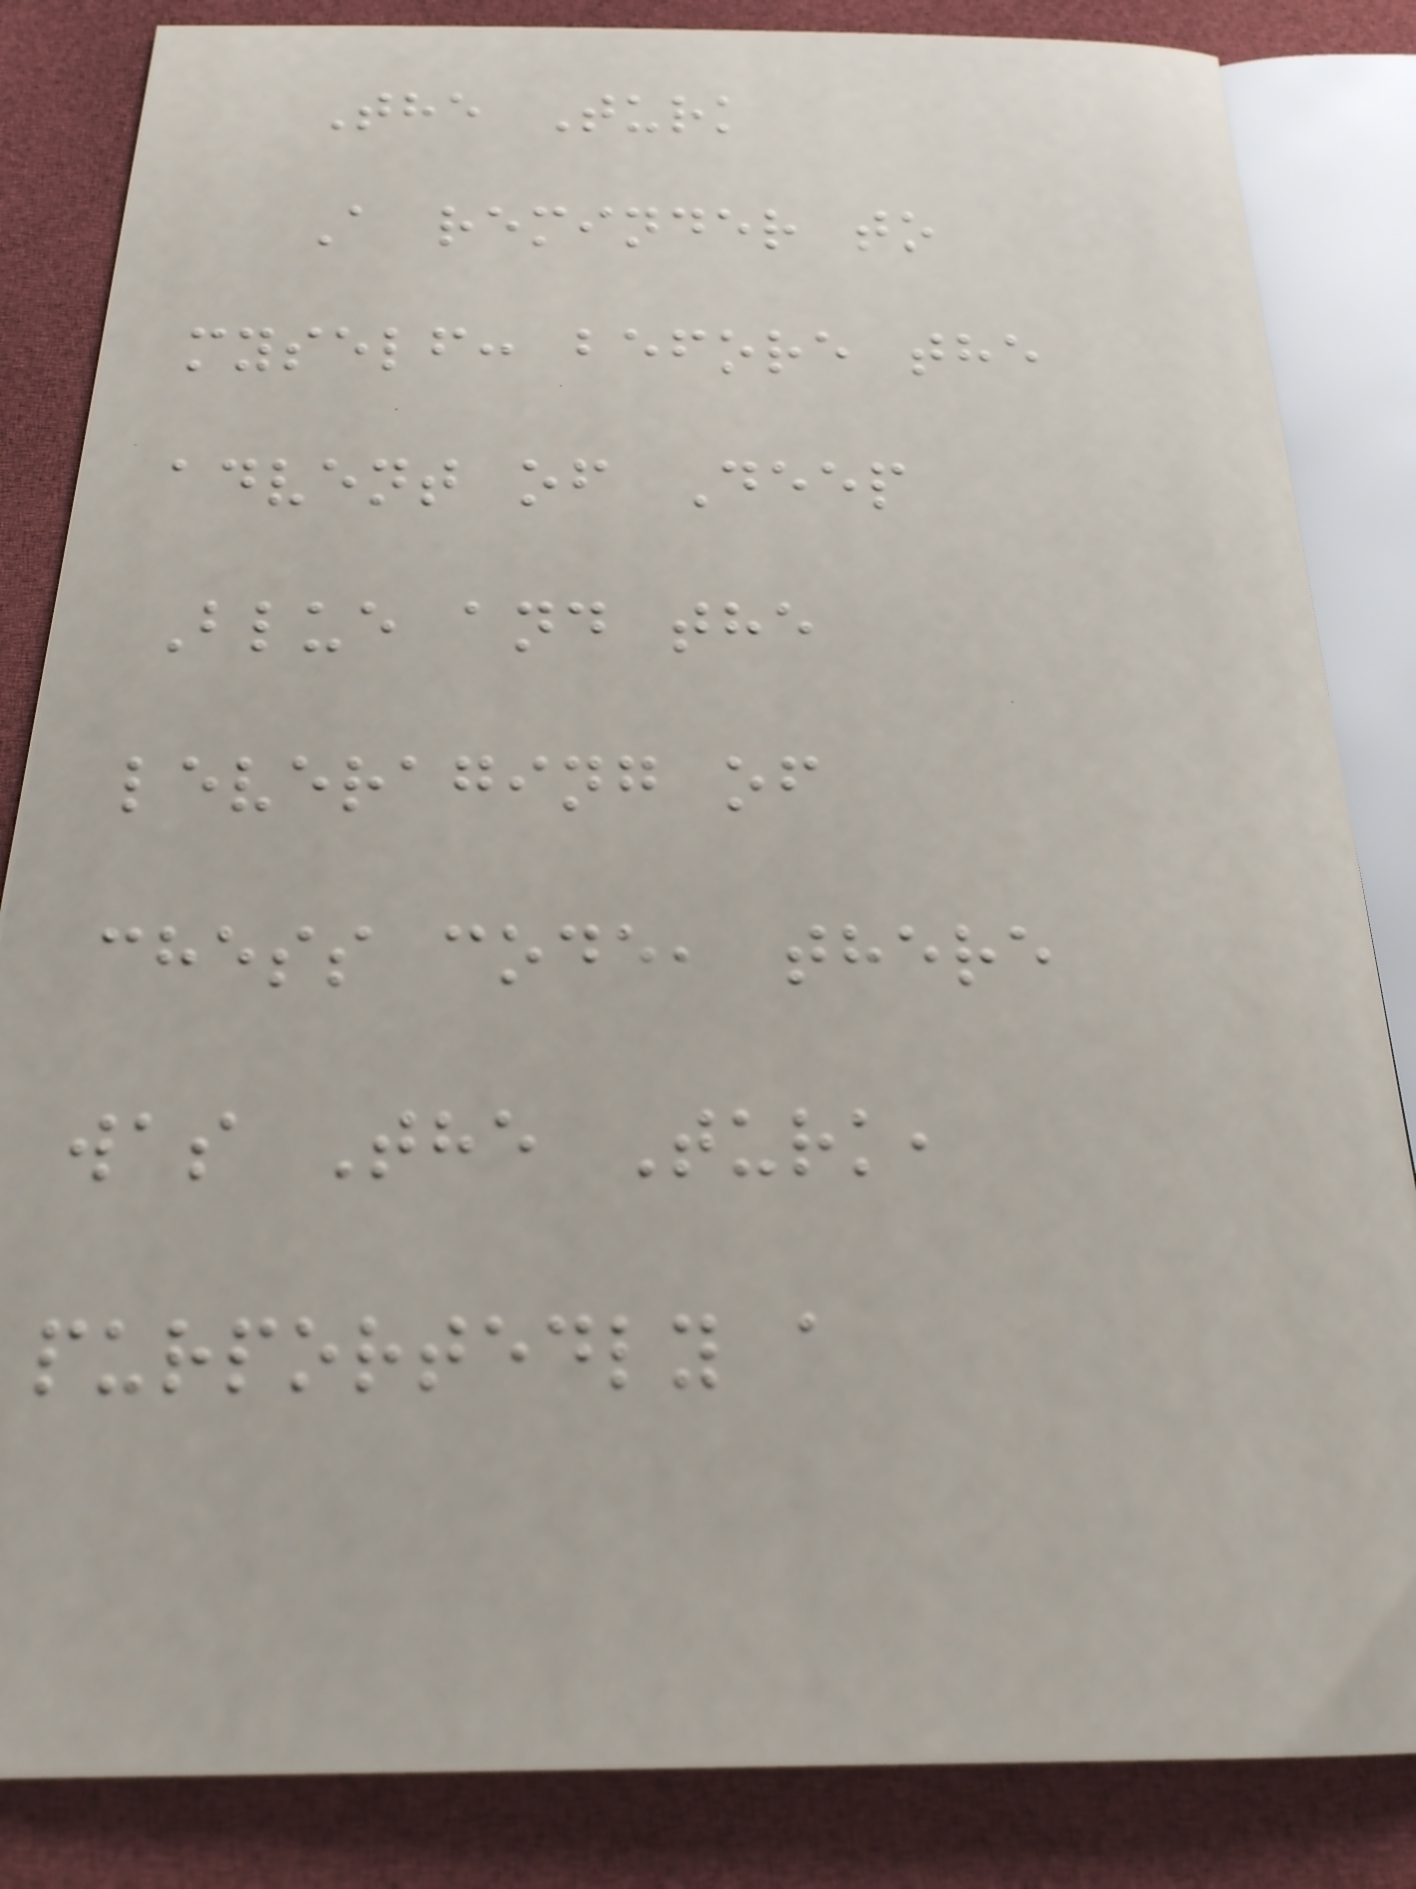The Turk
A reminder to
myself: before the
advent of Deep
Blue and the
leveraging of
chess code, there
was The Turk,
purportedly a
